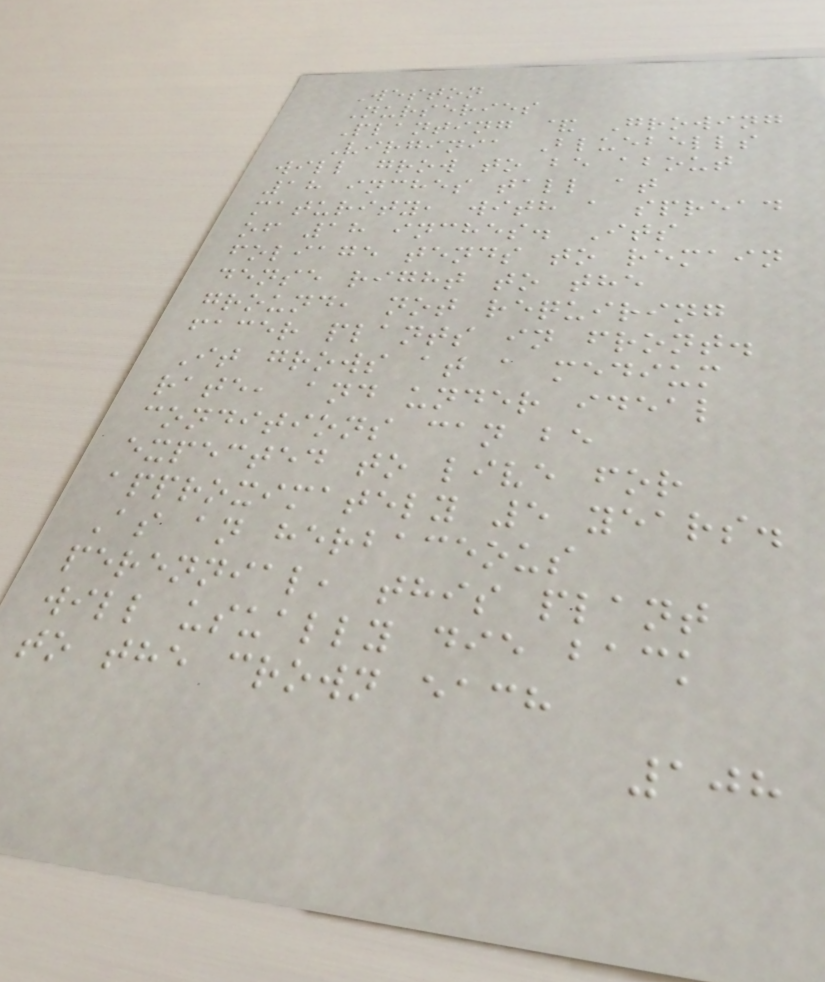Weston
Nurseries
Planting & Growing
Virginia Bluebells
will grow to be about
18 inches tall at
maturity, with a spread
of 18 inches. Its
foliage tends to remain
dense right to the
ground, not requiring
facer plants in front.
It grows at a medium
rate, and under ideal
conditions can be
expected to live for
approximately 5 years.
As an herbaceous
perennial, this plant
will usually die back
to the crown each
108
